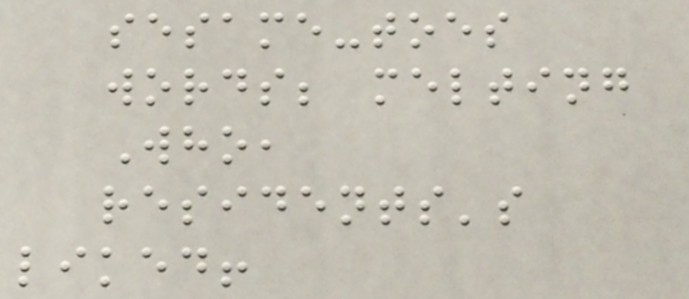sesame-toes
words; melting
Who,
residents's
liked!
